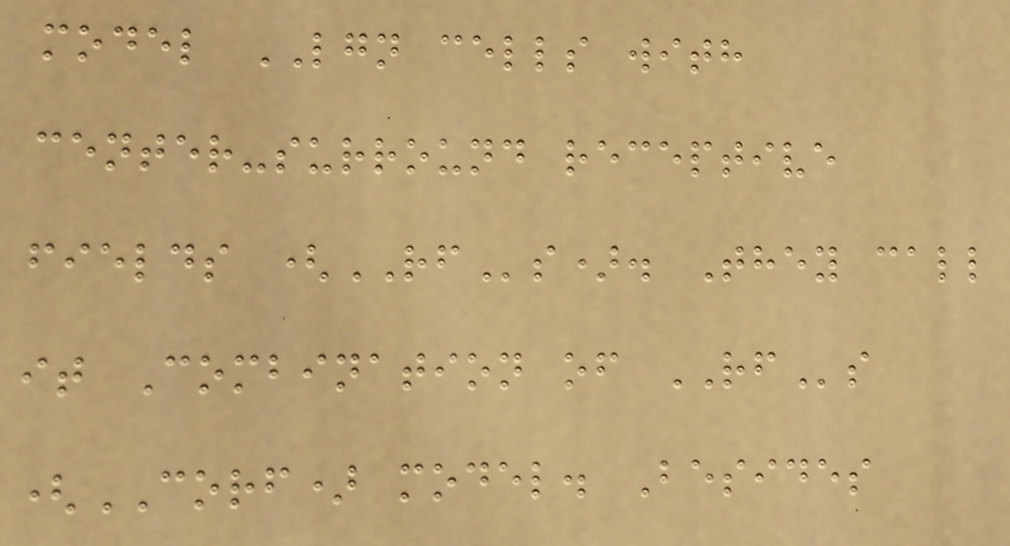model LGN cells with
center-surround receptive
fields (RFs). They call
it Combination of RFs
(CORF) model. Besides
